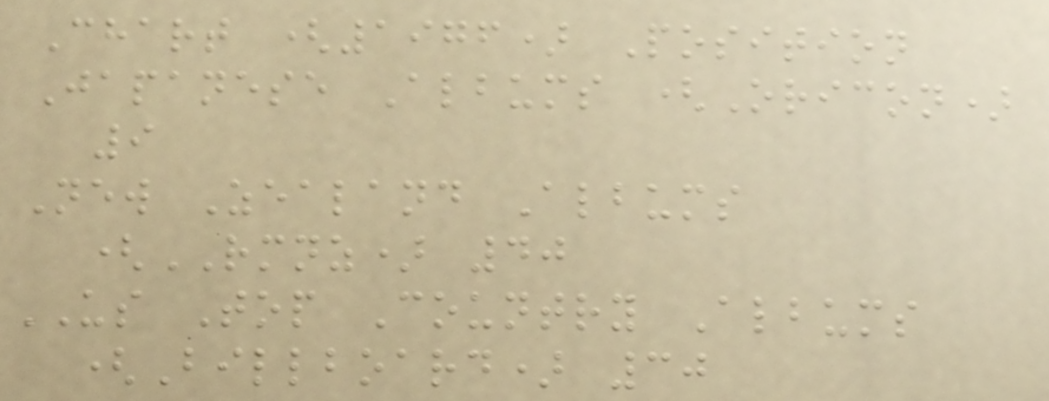Chart (1976) Position
Japanese Albums (Oricon)
9
New Zealand Albums
(RMNZ) 40
US Top Country Albums
(Billboard) 30
